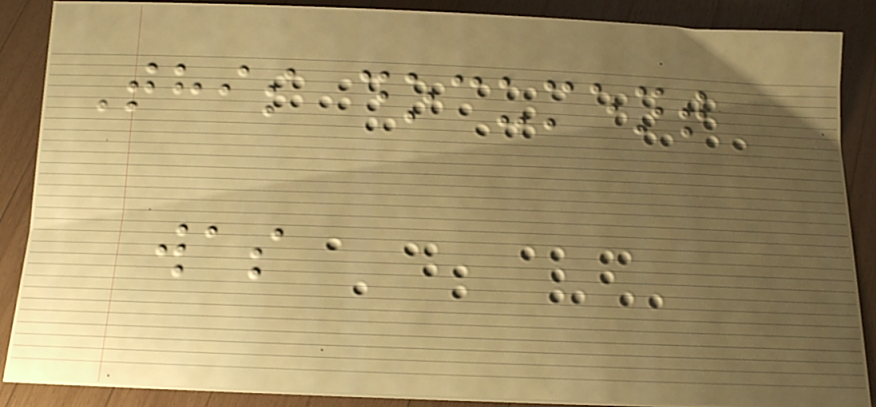This document
was
